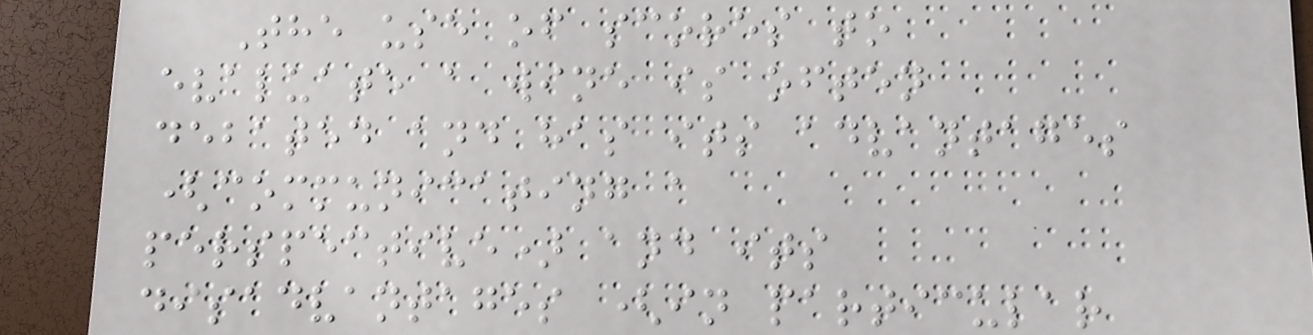The use of scores to
evaluate a wine is often
debated and has its advantages
(communicating a
perspective) and its
disadvantages (in particular
